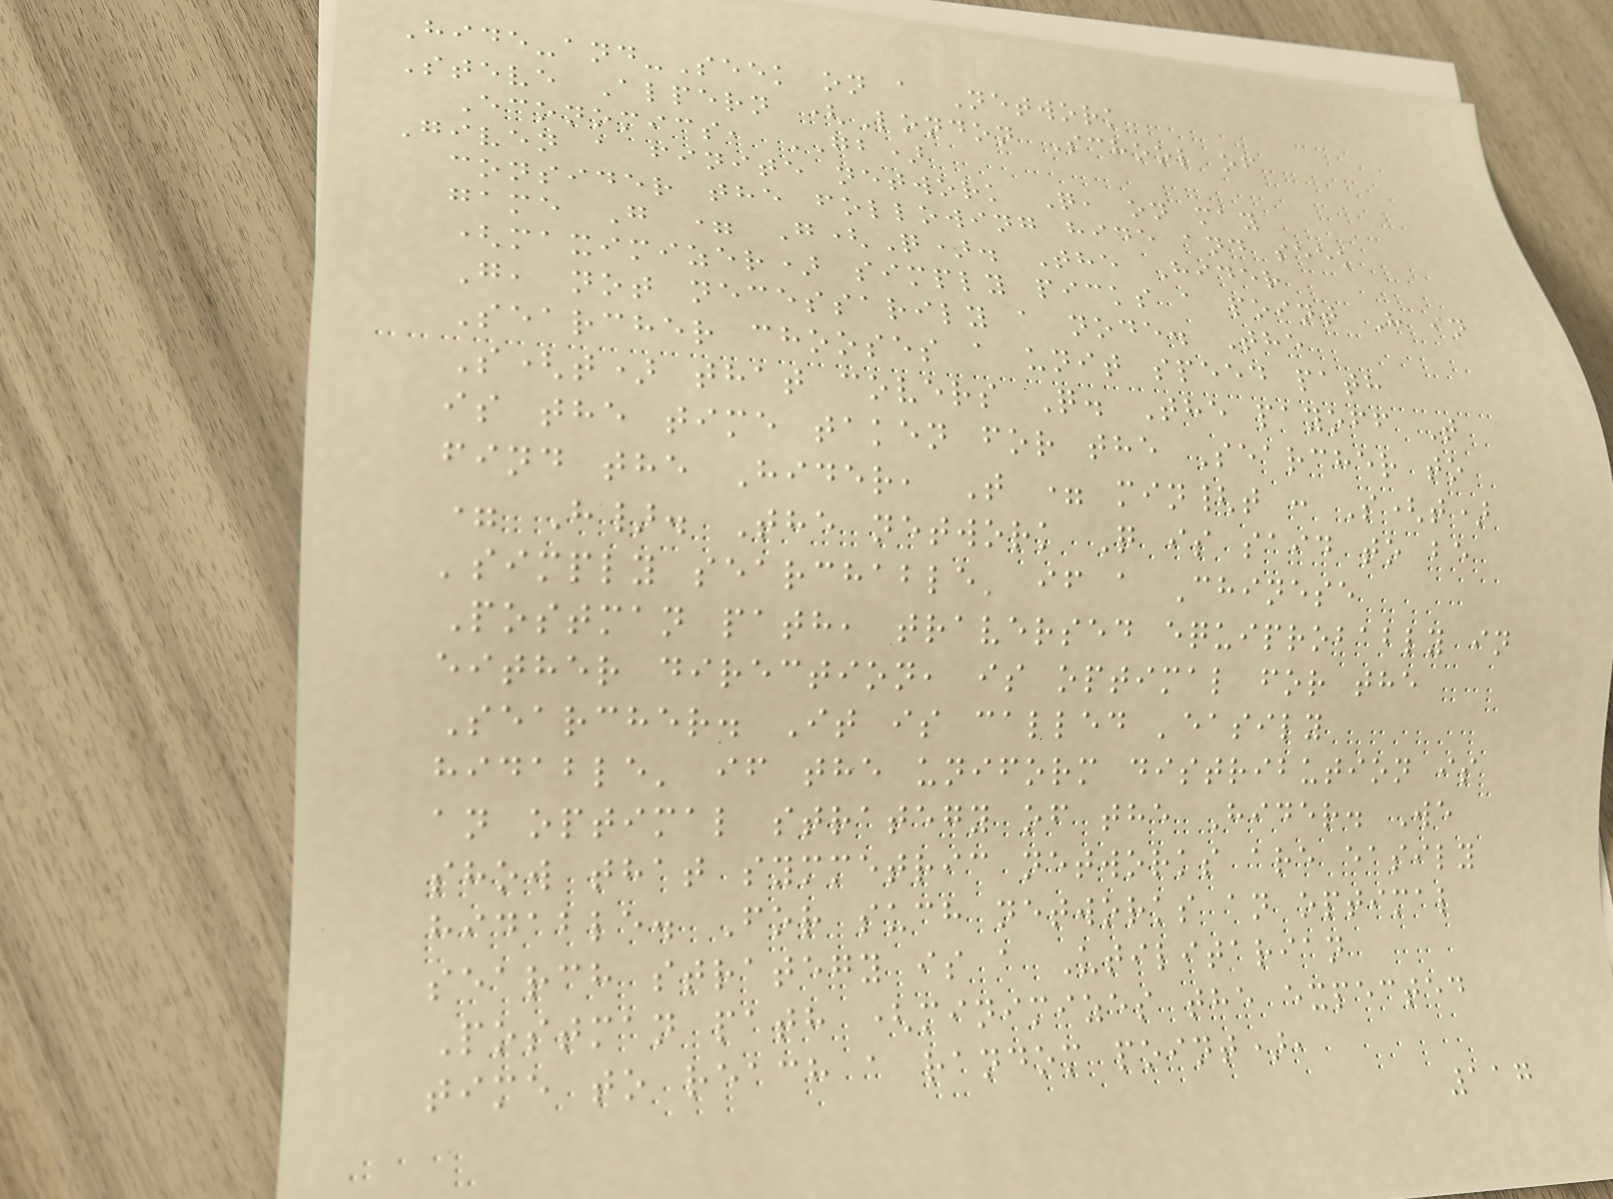Hide-and-Seek on a Network
Steve Alpern (London School of
Economics, GB)
Given a finite network Q, on may
consider the following hide and seek
game G = G(Q). The Hider
(maximizer) simply picks a point H in
G, not necessarily a node. The
Searcher chooses a unit speed path
S(t) that covers Q. The payoff T
is the time taken for the Searcher to
find the Hider, T = min{t : S(t)
= H}. The network Q is said to be
'simply searchable' if a Chinese
Postman path, traversed equiprobably in
either direction, is optimal for the
Searcher. It is called 'easily
hidable' if the uniform distribution is
an optimal strategy of the Hider. We
show that symmetric networks are easily
hidable. For such networks an optimal
search strategy is a Utilitarian
Postman path (minimizes the expected
time to reach a random point),
117
